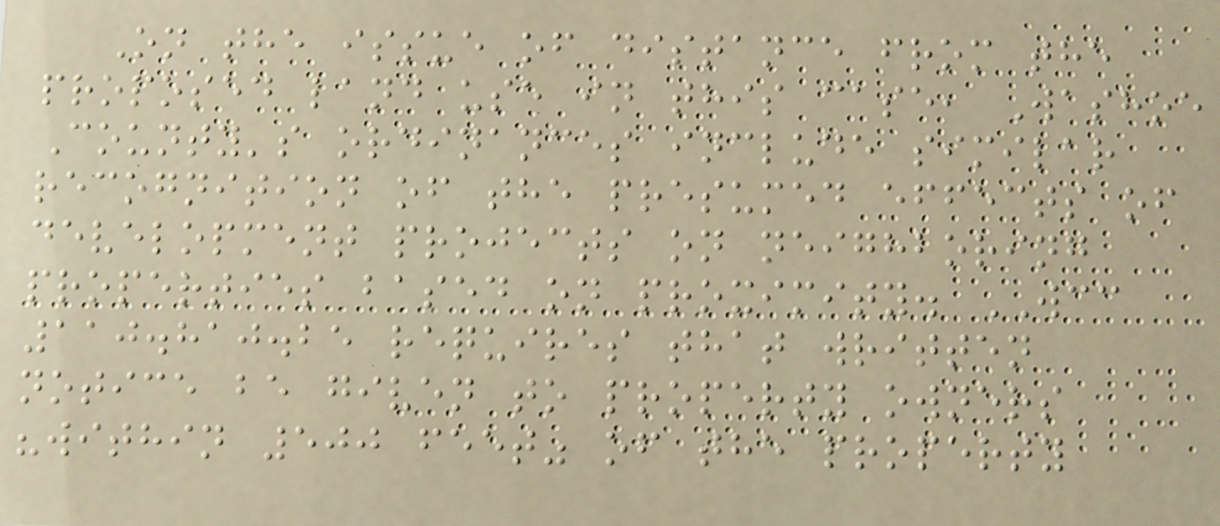On the issue of distance from the
proposed land use in this case, Washoe
County's ordinances include similar
recognition of the presumed effects of
development projects on neighboring
properties based on proximity. WCC
110.810.25 requires that written
notice be given to property owners
"within 500 feet" of the property
